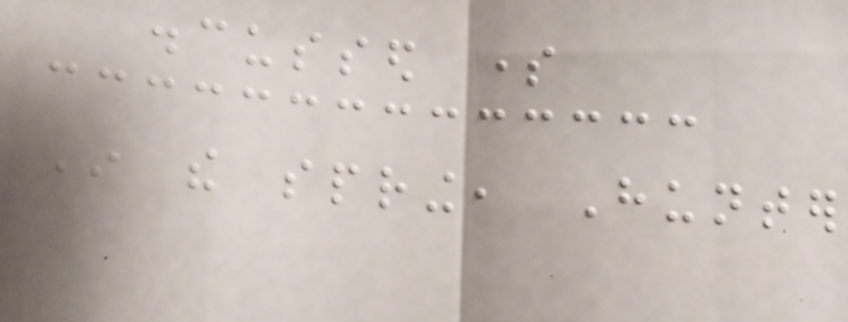discussed some
In the spring, Hunter
